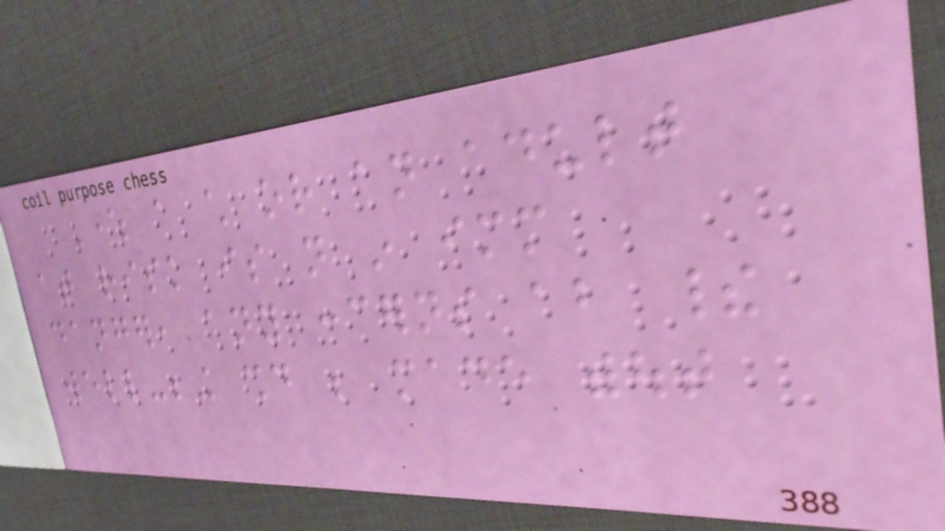Where a child or an adult
at risk is not in immediate
danger, any concerns about their
well-being should be made without
